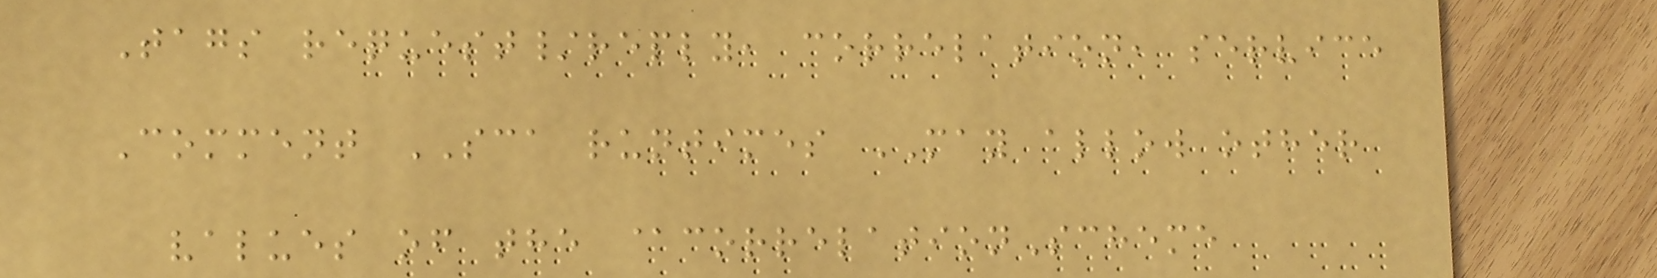Tags request/reply, correlation, service
Comment SCA runtimes MAY allow other
values of the @correlationScheme
